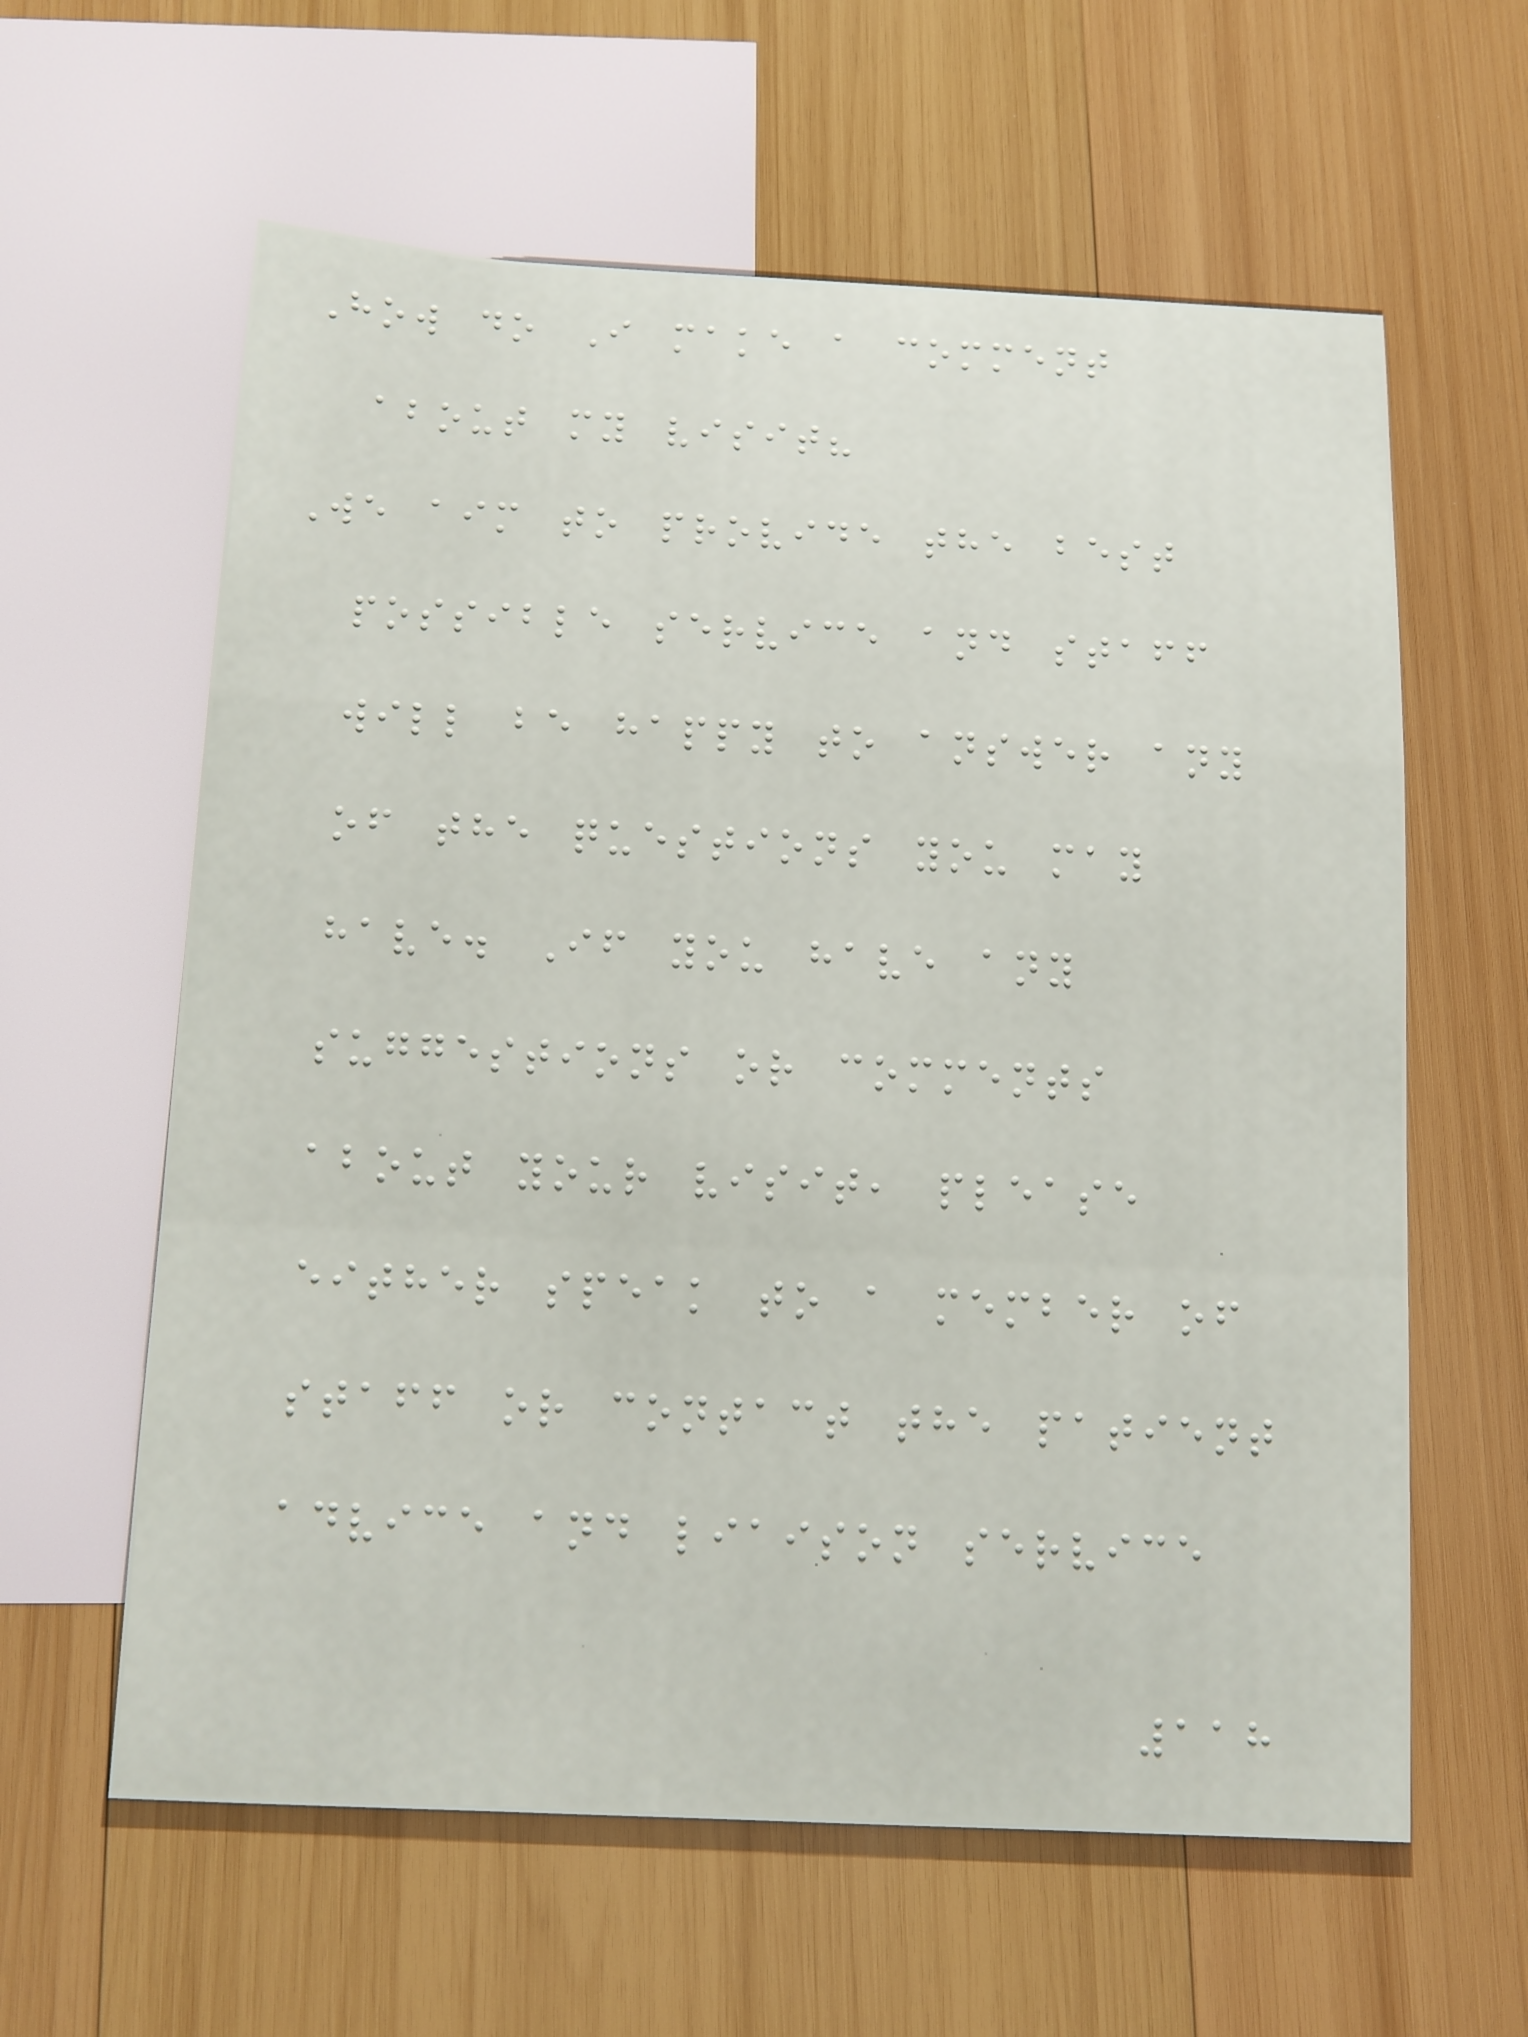How do I make a comment
about my visit?
We aim to provide the best
possible service and staff
will be happy to answer any
of the questions you may
have. If you have any
suggestions or comments
about your visit, please
either speak to a member of
staff or contact the patient
advice and liaison service
118
